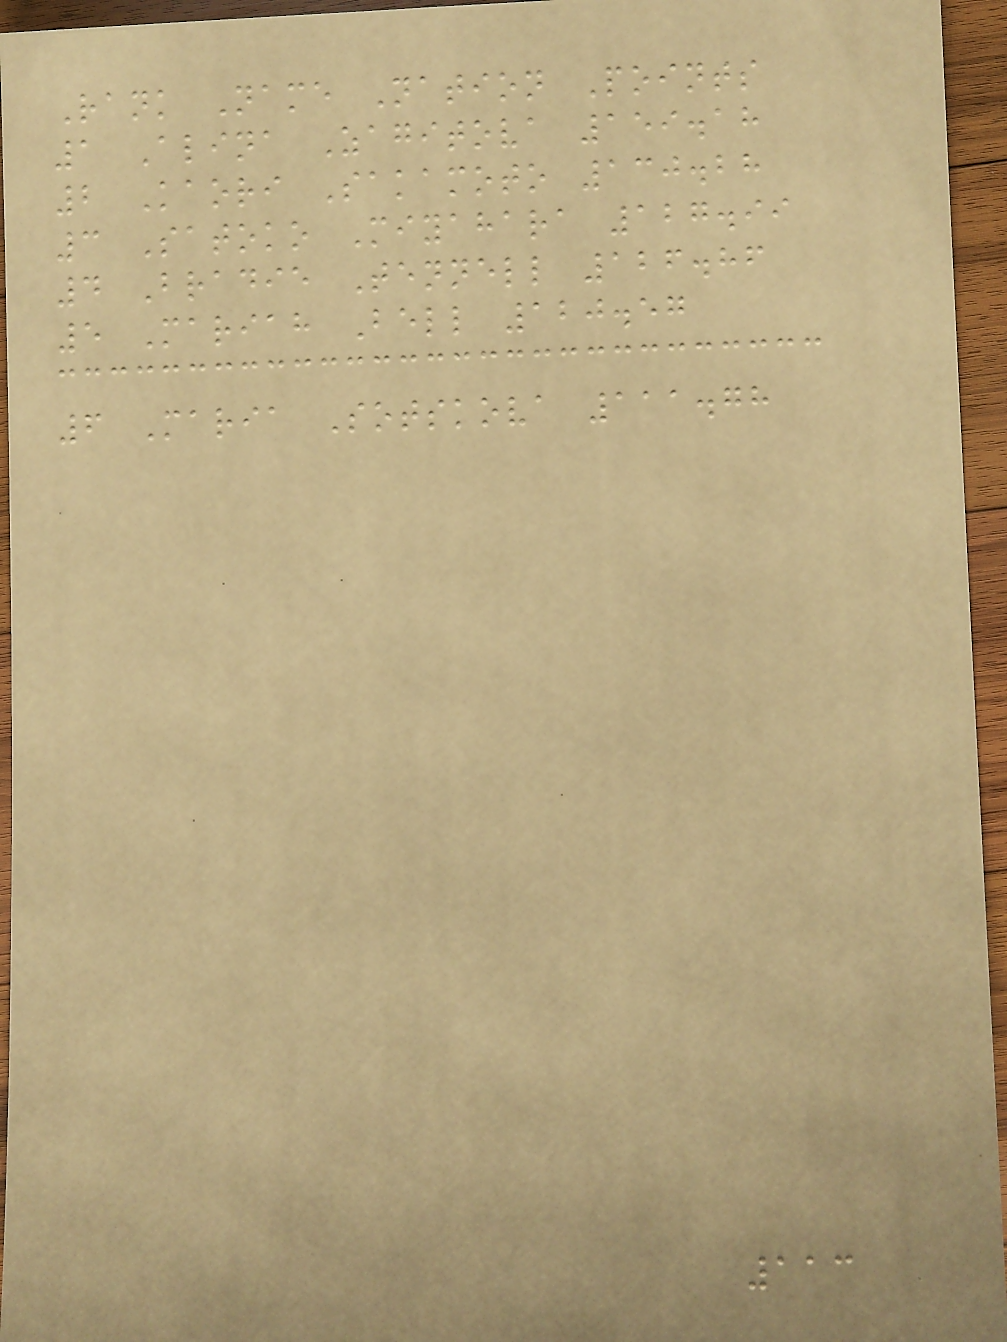Rank Name Nation Points
1 Alina Zagitova 159.18
2 Kaori Sakamoto 130.28
3 Satoko Miyahara 127.99
4 Bradie Tennell 126.86
5 Mariah Bell 120.57
6 Maria Sotskova 111.78
113
